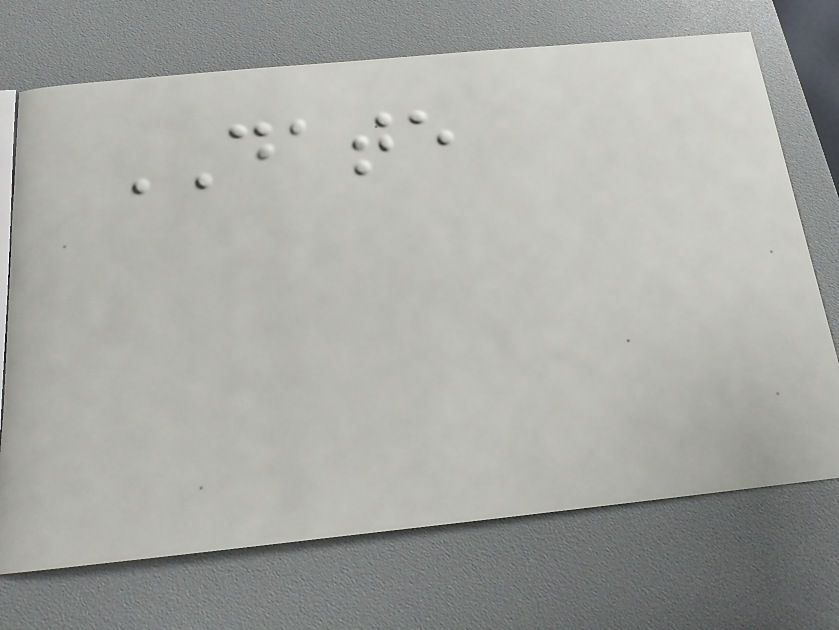DATE
